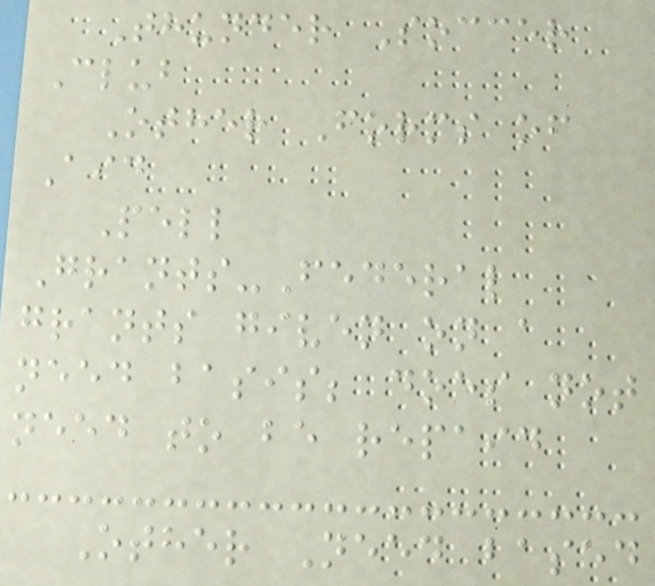Thunder Soccer
Club
Other Forms of
Aid
Pell
Grants-Federal
grants given on a
need basis; does not
need to be repaid
Other Need based
